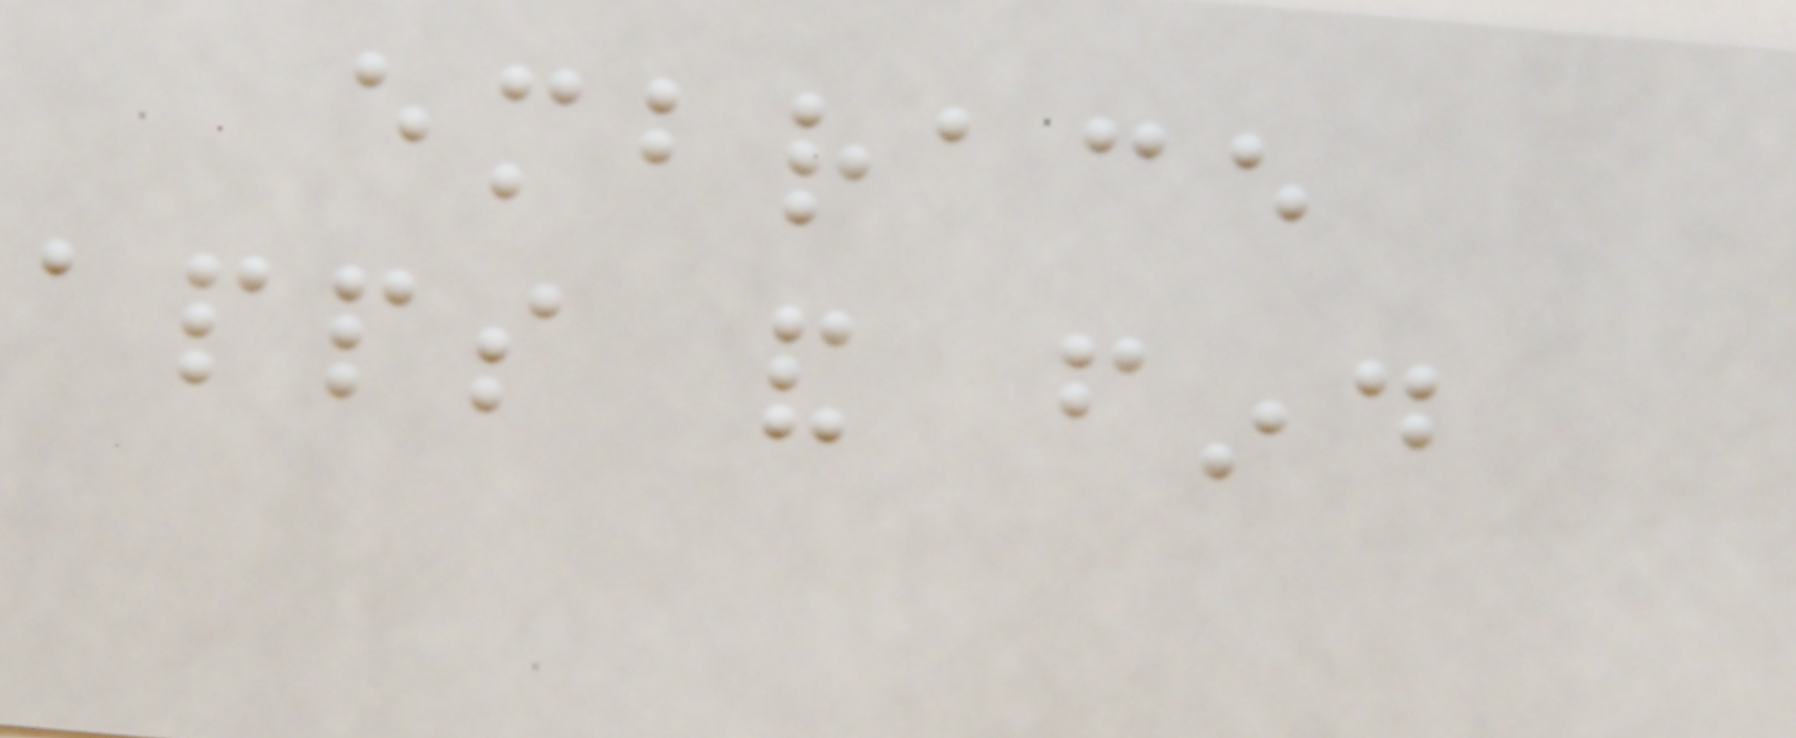embrace
apps and find
